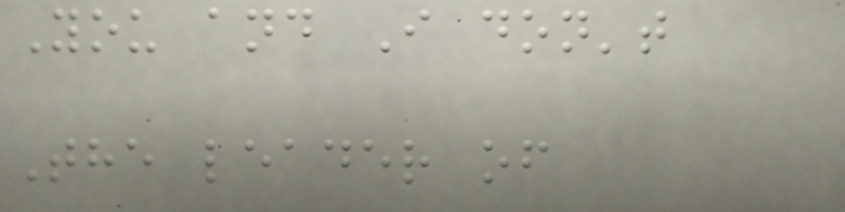You and I don't
The leader of
